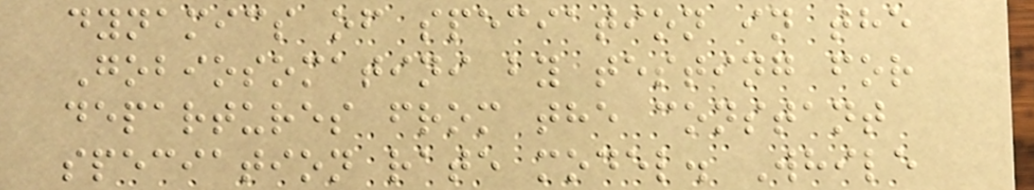dynamics of speciation in the
Gobiosomatini by testing for
departures from the constant
speciation rate model. While
